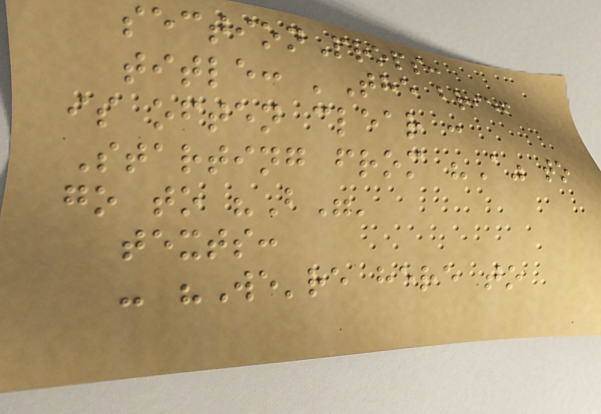sectionProps:
title: 'The brief
is often clear :
Starting from "A" to
go to "B"'
texts:
- "We're here to
